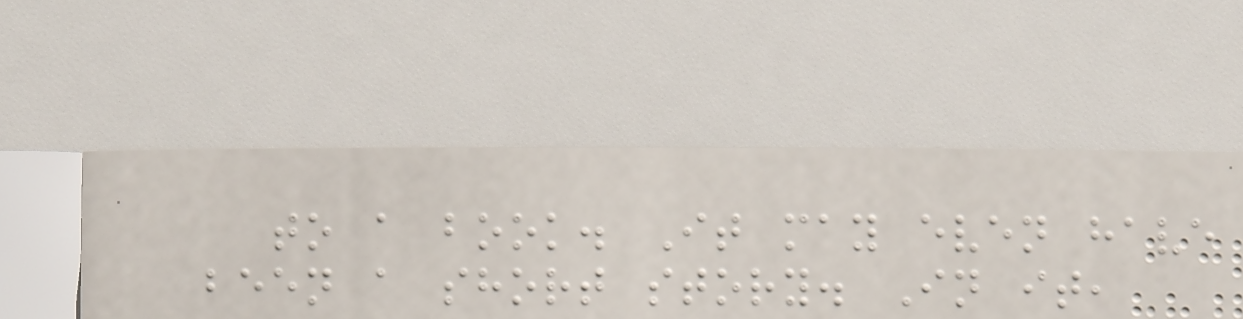to a book. It may even have
been a short story. In it,
